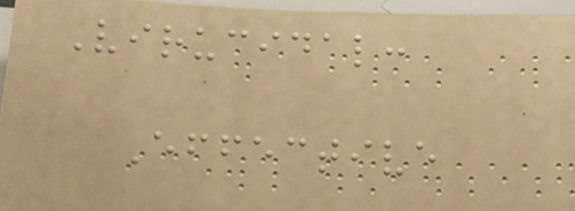Virucidal:
Effective
